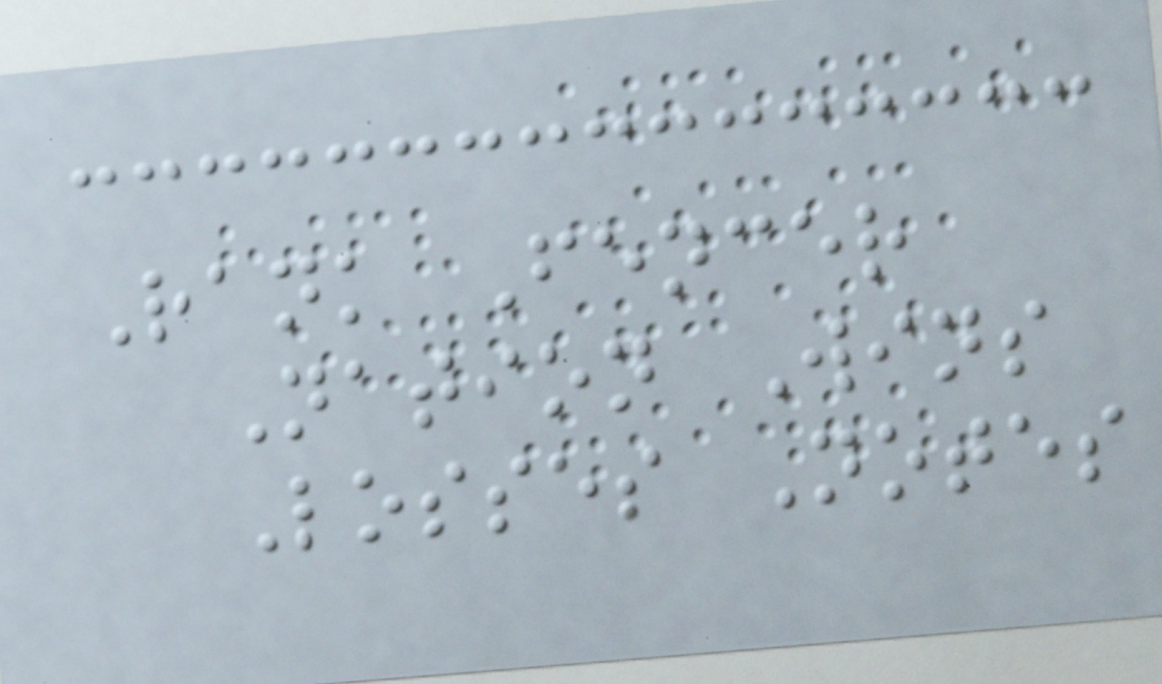Rank Fencer
Nation Wins
Losses Notes
